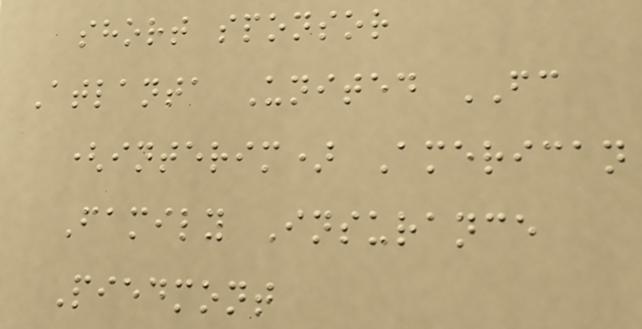short sponsor
Atlanta United FC
(interim) American
Family Insurance
Piedmont
